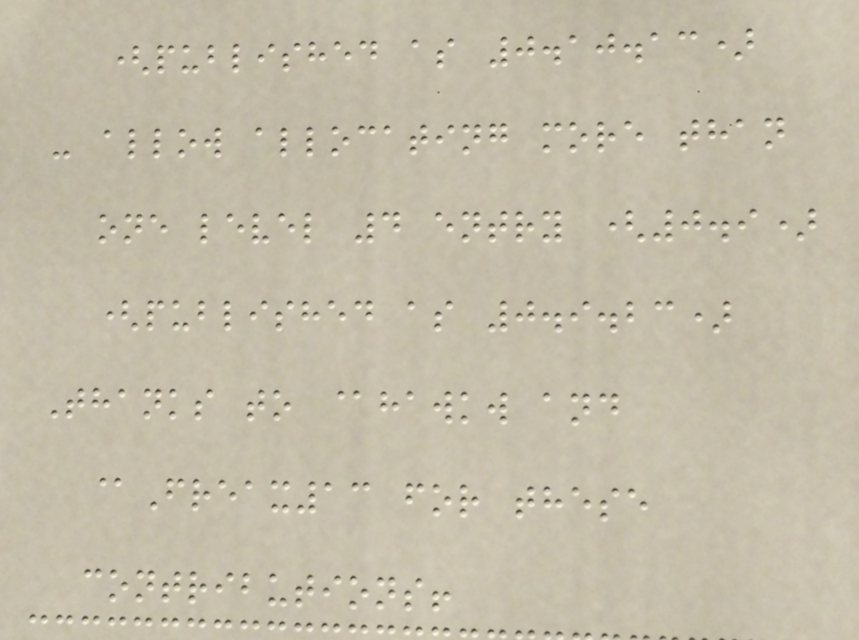(published as 0.10.13)
- allow allocating more than
one level 4 entry (0.9)
(published as 0.9.23)
Thanks to @hawkw and
@Freax13 for these
contributions!
